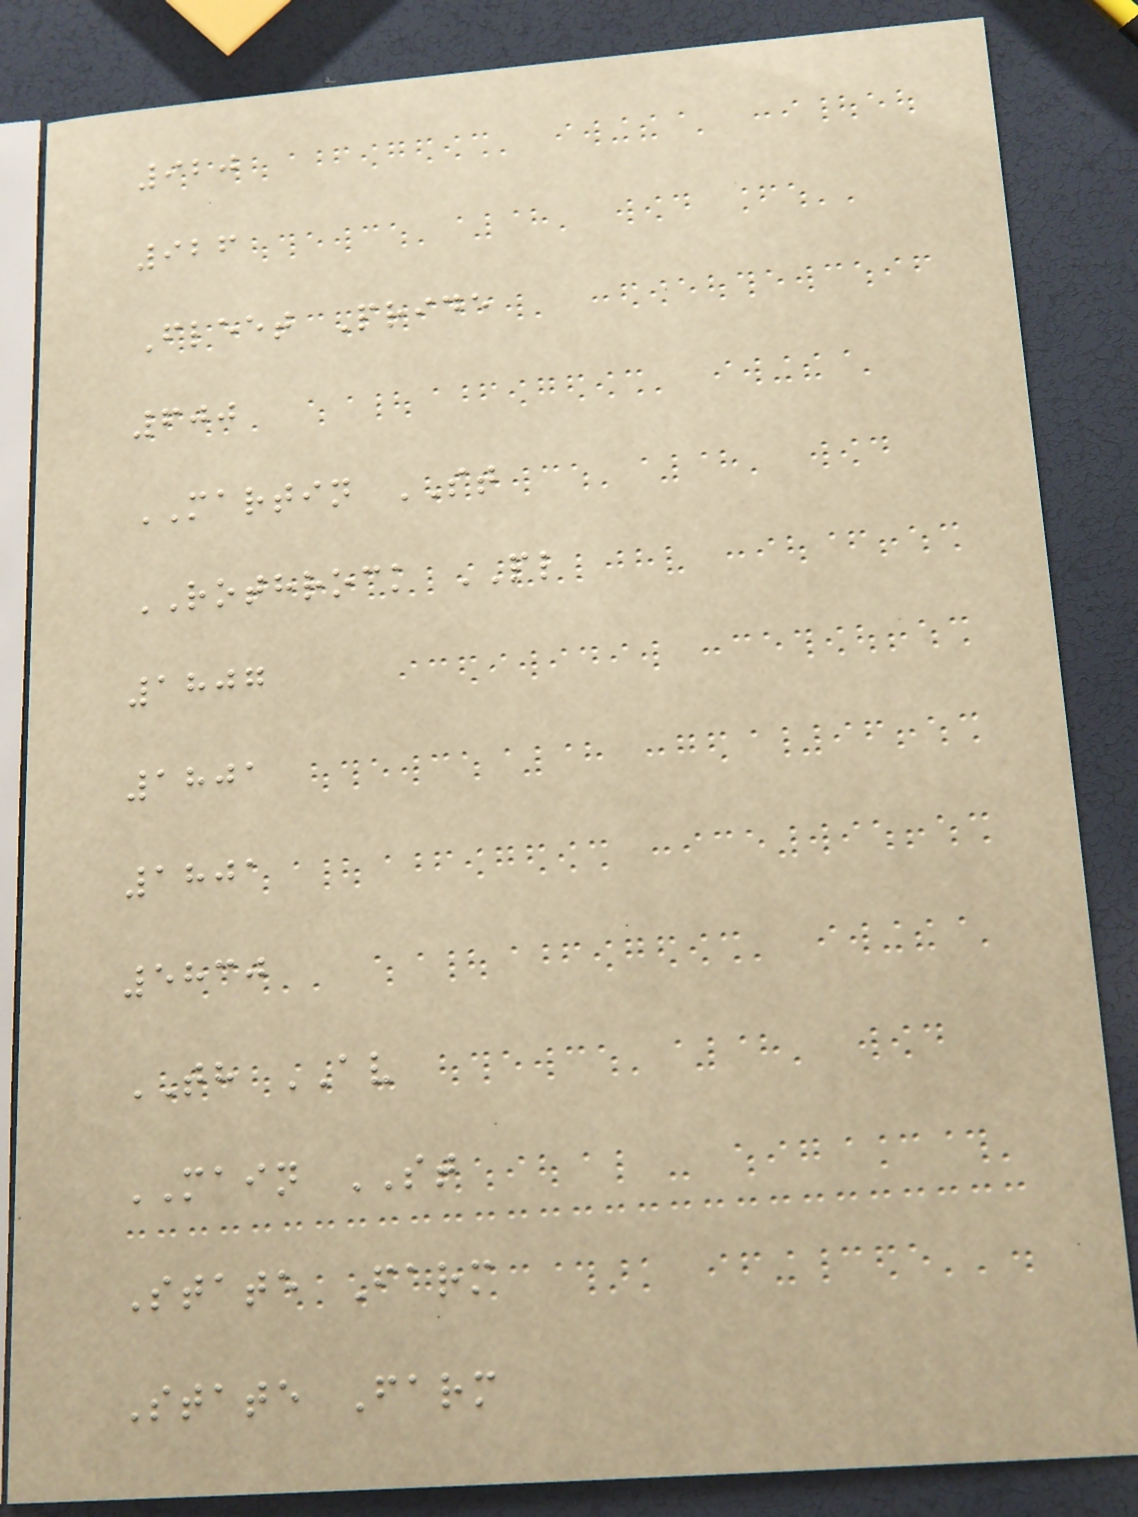920
926
Fleet Pride
600
MARTIN ST
ROTHROCK PL
1807
1801
1801
5830
TH AV
MAIN ST
State Farm
State Farm
